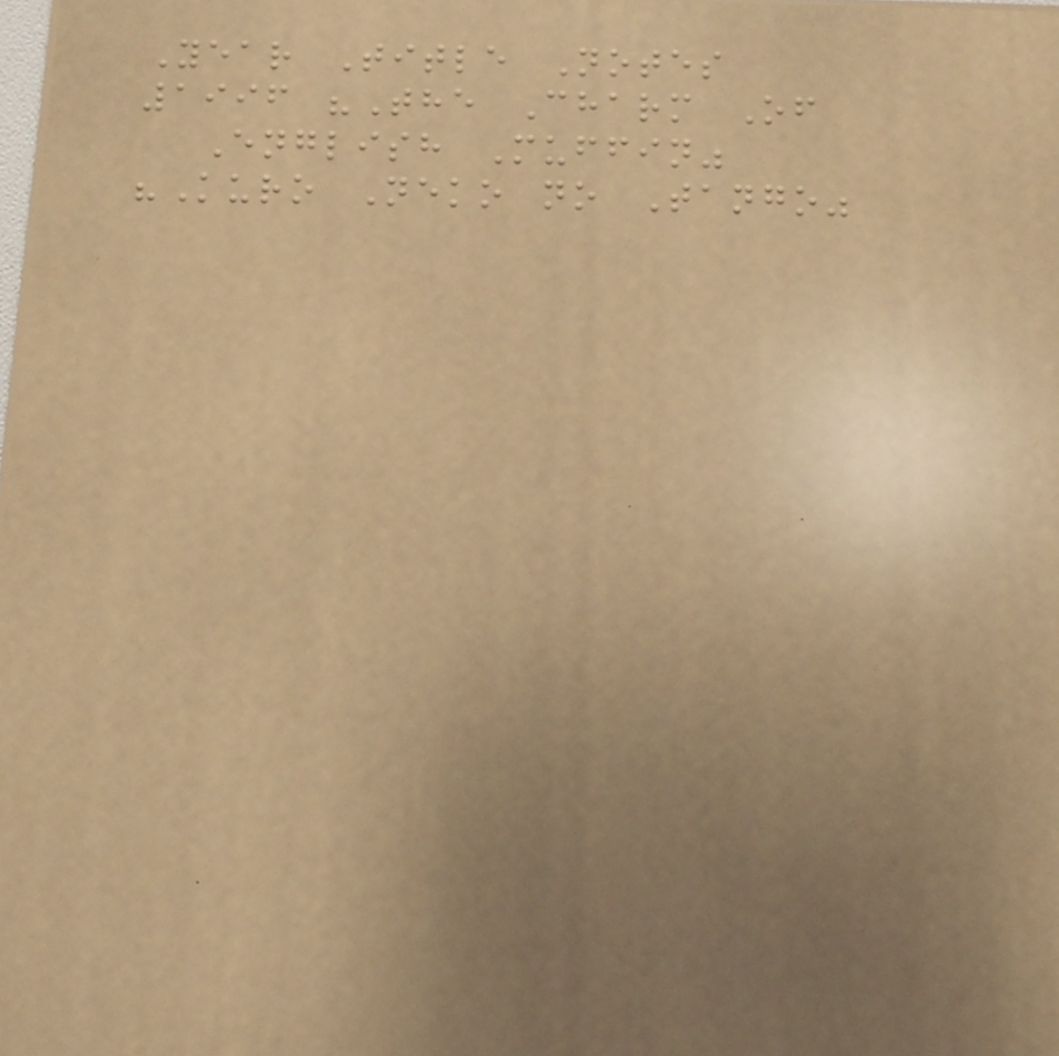Year Title Notes
1996 "The Charm Of
English Muffin"
"Kuro Neko no Tango"
